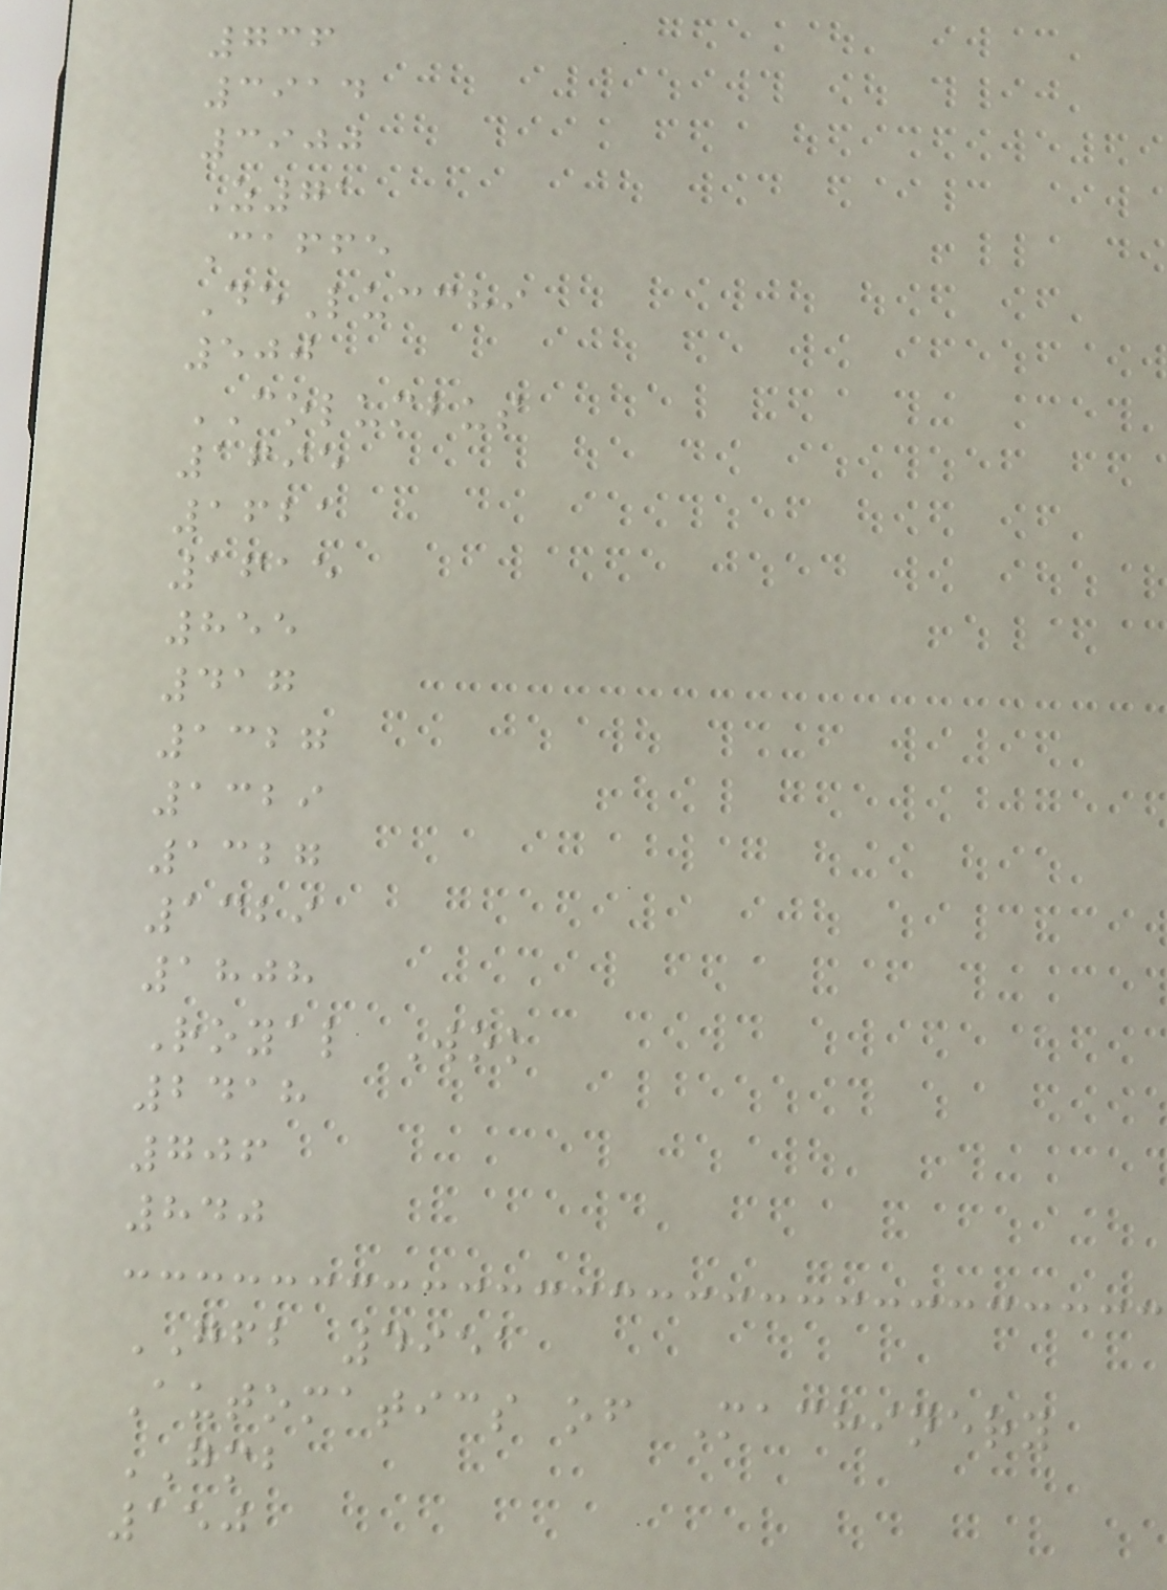736
3914
3900
Z71
Caffe
DeLucchi
500
COLUMBUS
1695
1621
1615
855
417
1327
1329
1327
1329
1808
Royal Wok
2418
706
840
GFB 4951
Automatics of Machinery
GMB
150
